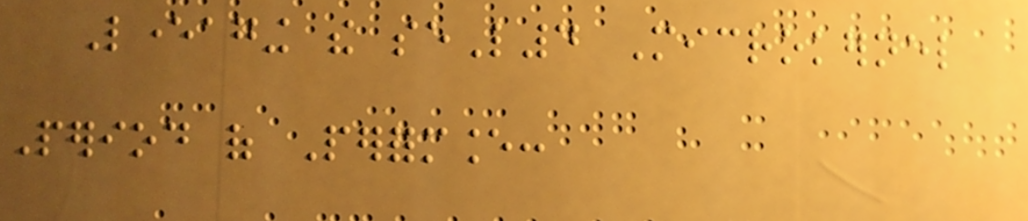Leveraging the seL4 Microkernel
Period of Performance:
